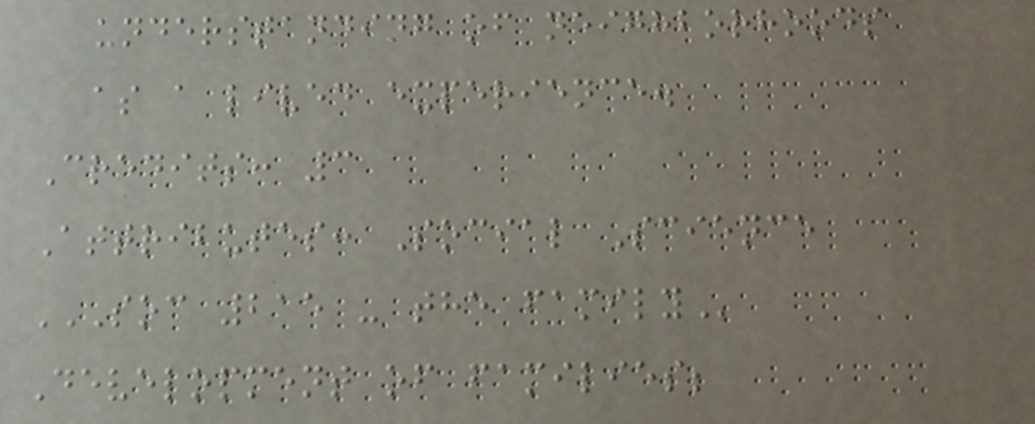understanding of neighborhoods
as a lived experience.
Credits: 3
Attributes: Social Science
SOC 215 - THE FAMILY
Development of families;
